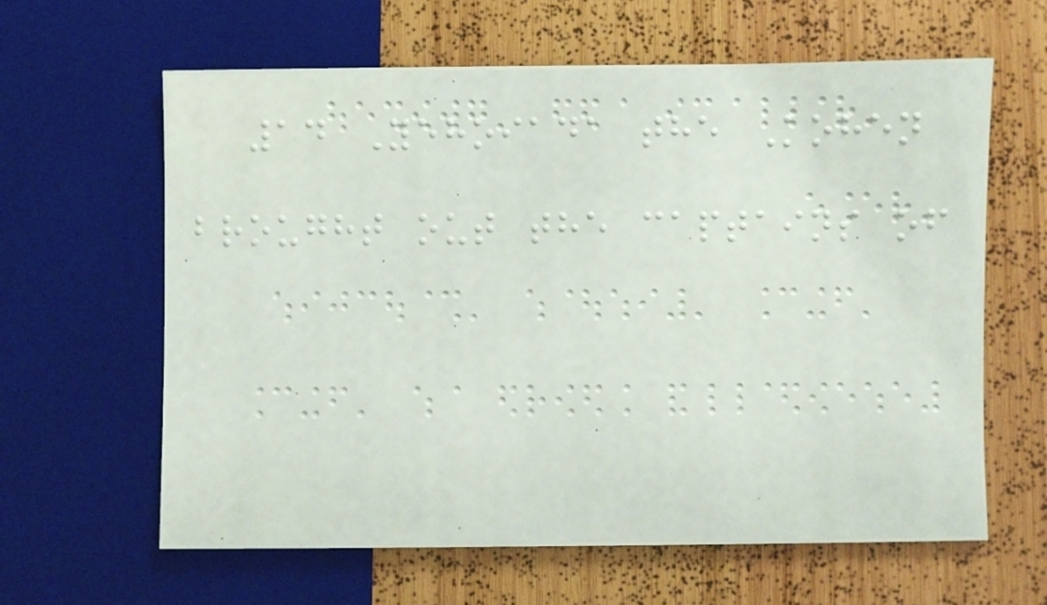14 Yehoiada the Kohen
brought out the captains of
